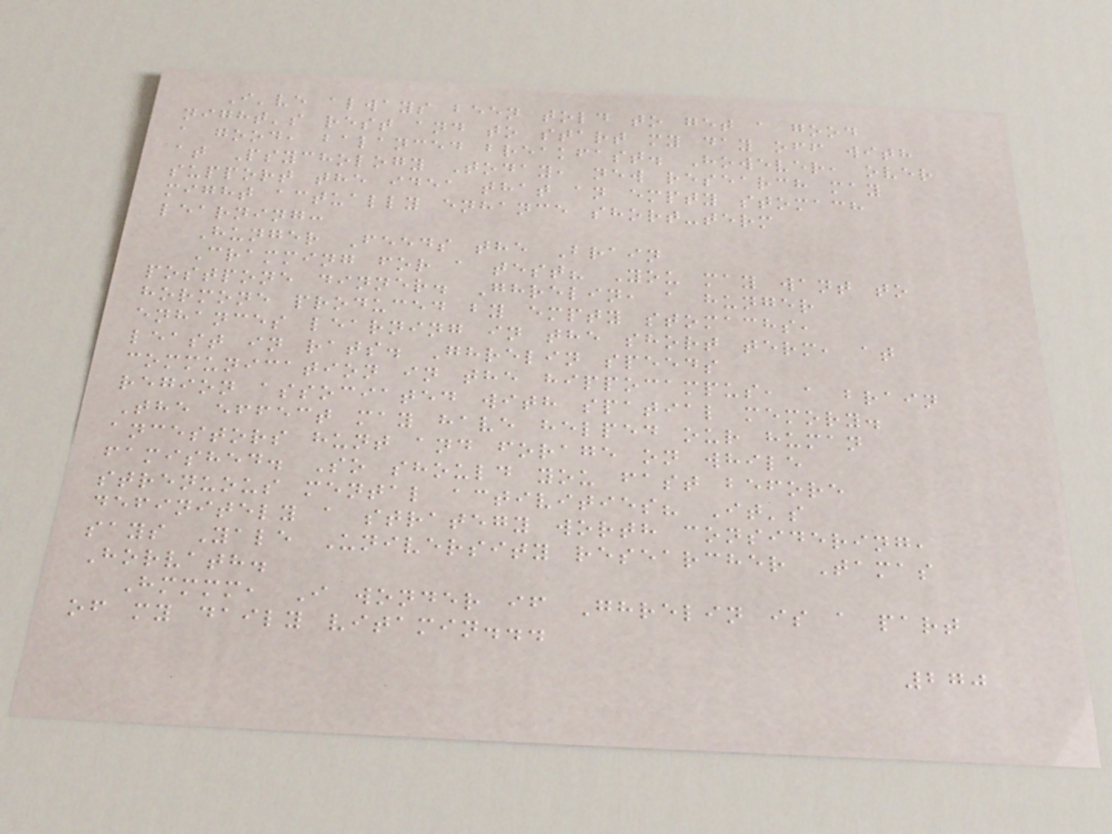I've always been told to get a good
night's rest and to start my day off with
a good, balanced breakfast. However, over
at Psychology Today, new research may
support the idea that an empty stomach
might actually enhance short-term
learning:
Hunger Feeds the Brain
Cramming for a test? You may want to
postpone dinner. Ghrelin, a hunger
hormone produced by empty stomachs,
enhances learning in the short term, at
least in rats. Ghrelin speeds
communication in the hippocampus, a brain
region associated with spatial memory.
The effect may have helped our human
ancestors hunt and forage on while
famished. So should you fast before
strenuous mental activities? It's
definitely a strategy worth considering,
says Yale University researcher Tamas
Horvath.
Hmmmm, I wonder if Ghrelin is a part
of my daily vitamin...
270
